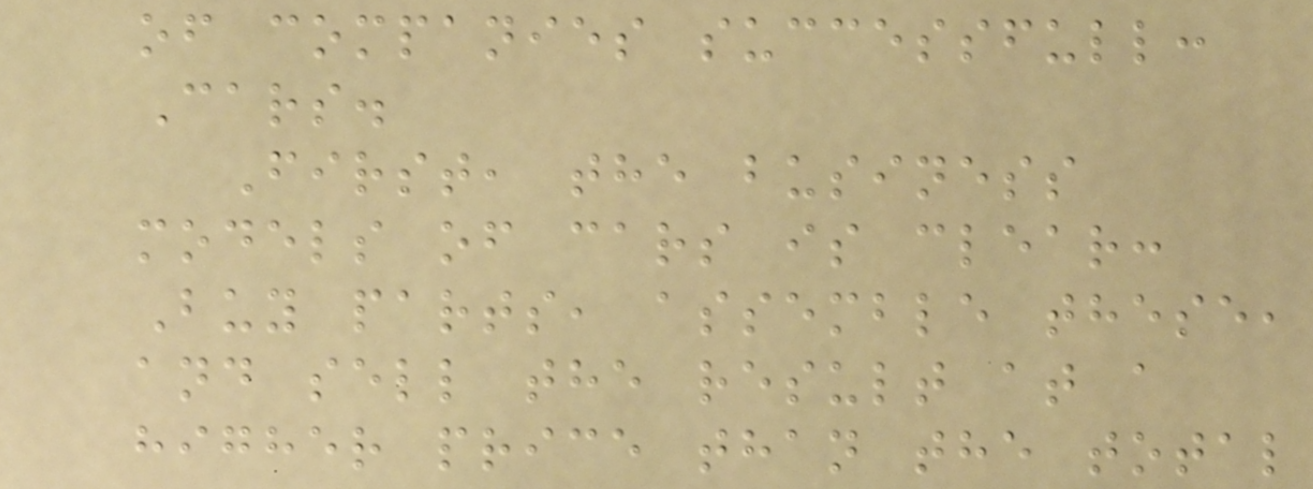of companies successfull:
Cars.
First, the business
models of cars is clear:
Buy parts, assemble these,
and sell the result at a
higher price than the total
